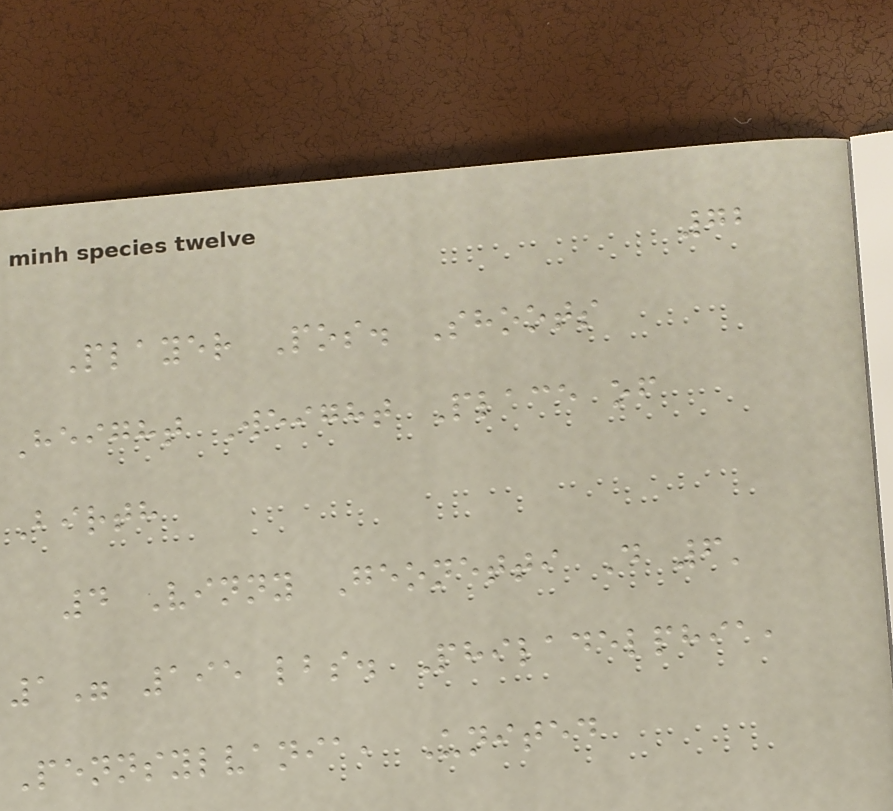72
Player Pos. Shoots
Height Weight Place of
Birth
4 Vinny Geonetti D 6'
1" 195 lbs. Philadelphia,
Pennsylvania, United
